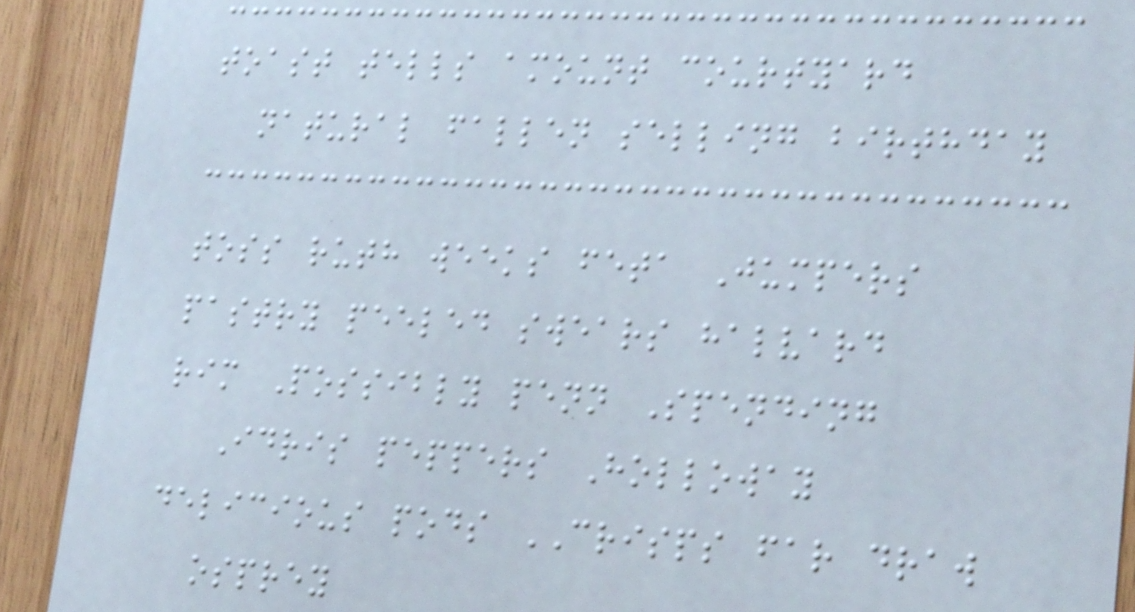toast tells amount courtyard
natural fallen selling birthday
toss ruth weeks feta Jumpers
pastry peeled swears halvard
rim Possibly penn Spending
Idris peppers Holloway
delicious pods CRISPS far draw
osprey
